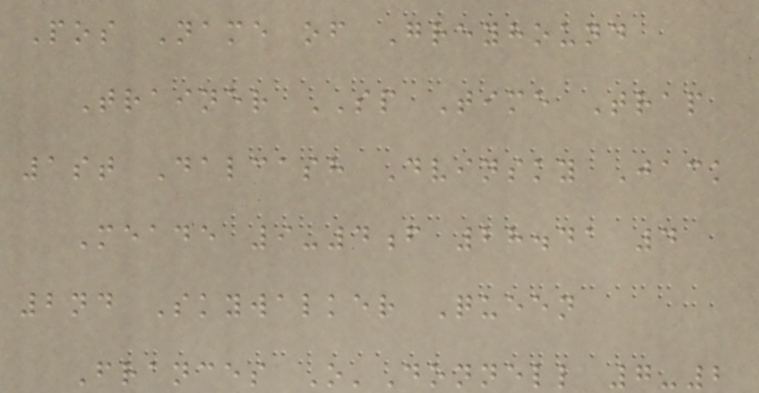Pos Name of Greyhound
Trainer SP Time Trap
1st Dalcash Dvinsky Jack
Meade 9-4f 28.41 4
2nd Skywalker Queen
Frances O'Donnell 7-2
